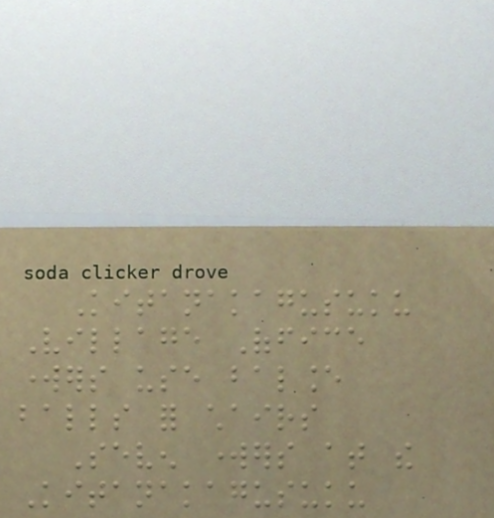Kitanakagusuku
Village Office
workers use balance
balls for chairs
Seven workers at the
Kitanakagusuku
